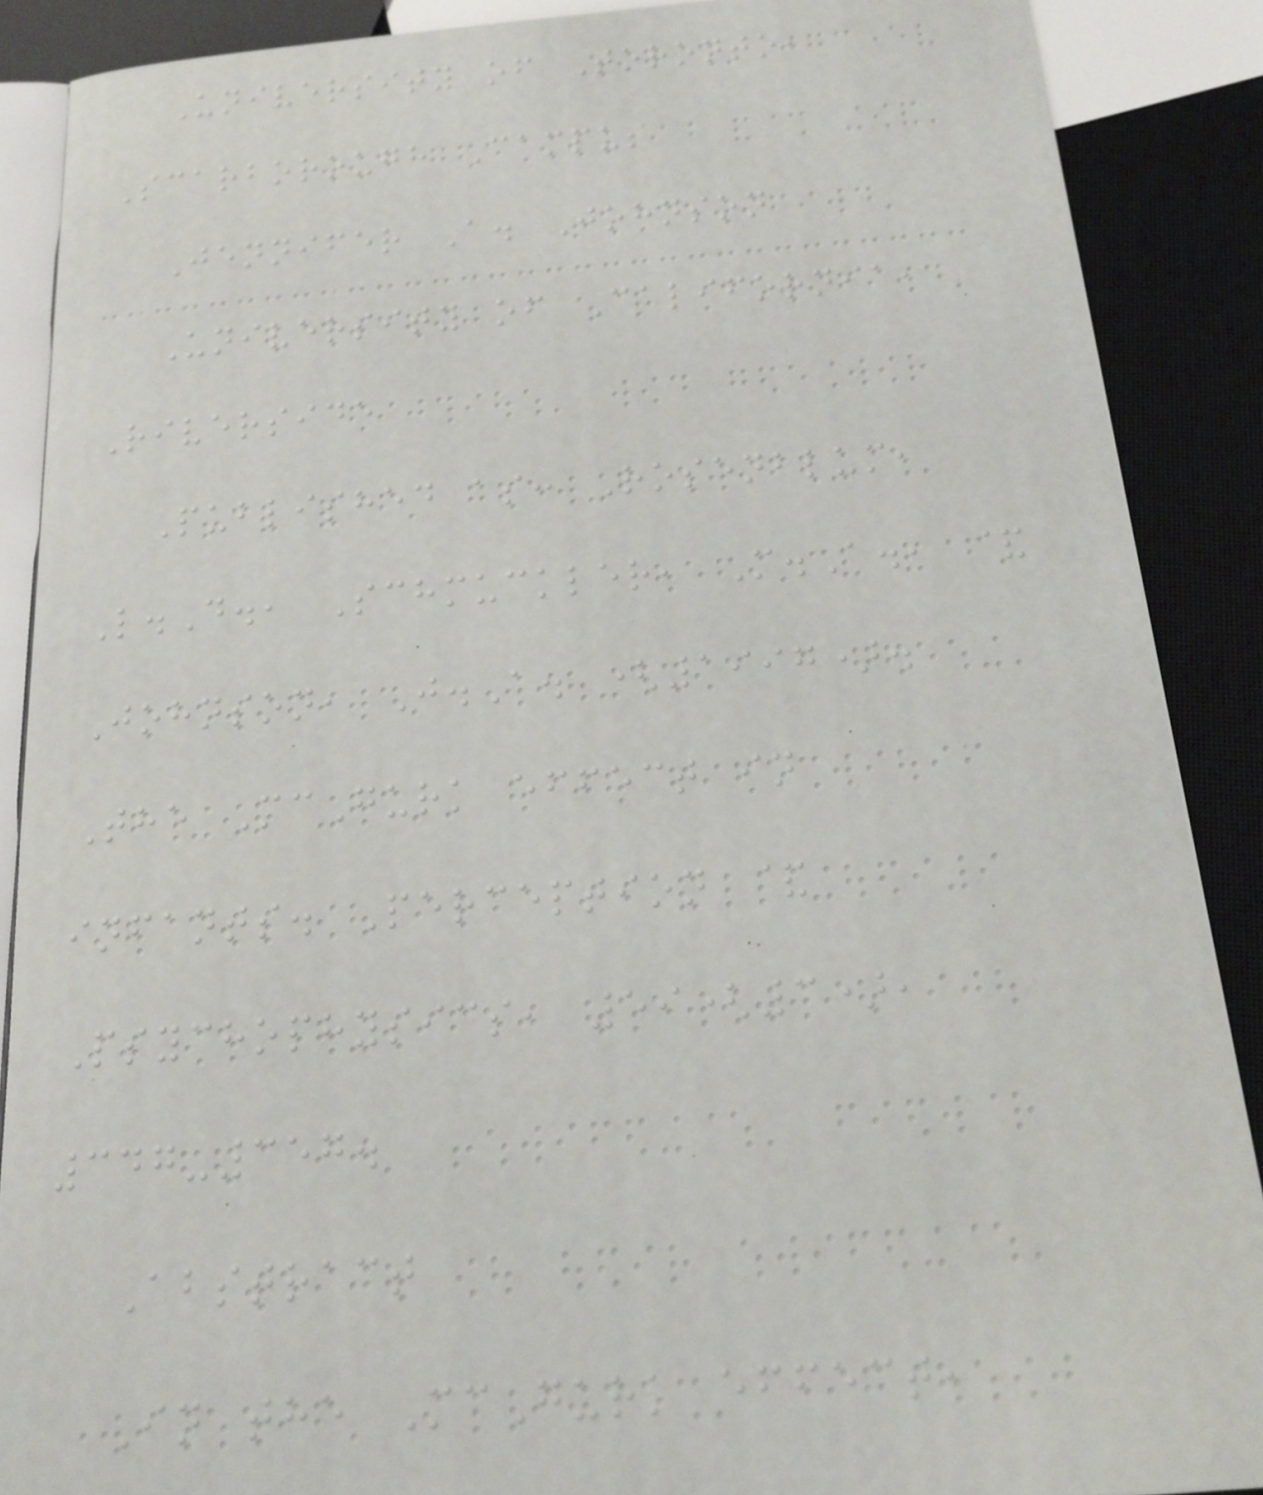University of Toronto,
Scarborough Campus
Jennifer A. Johnson
University of California,
Riverside
Published as: Rosenblum,
L.D., Schmuckler, M.A., &
Johnson, J.A. (1997).
The McGurk effect in
infants. Perception &
Psychophysics, 59(3),
347-357.
Abstract
In the McGurk effect,
